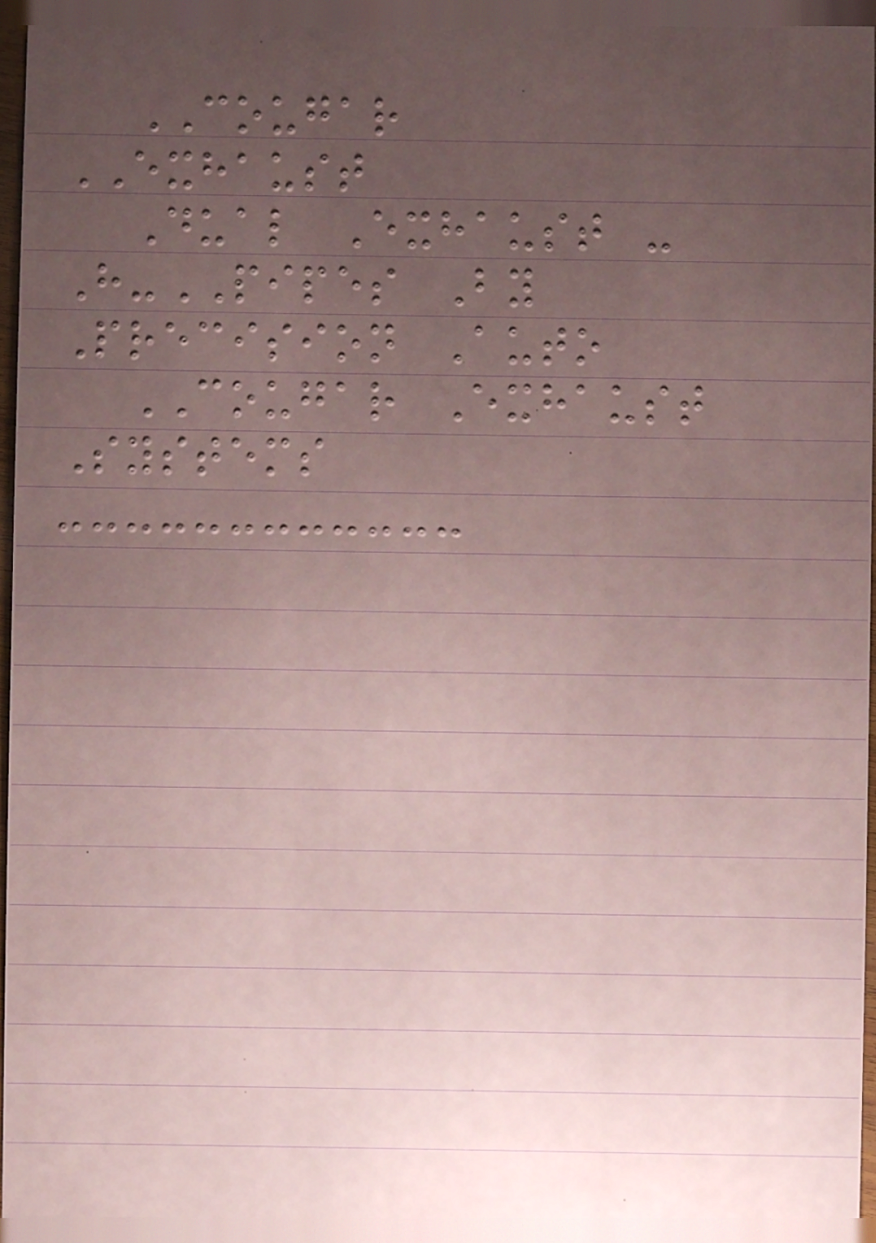COUGAR
EXHAUST
Dual Exhaust -
H-PIPES By
Precision Auto
COUGAR Exhaust
Systems
